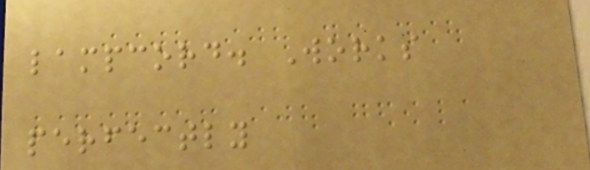lampcord. Works
perfectly
